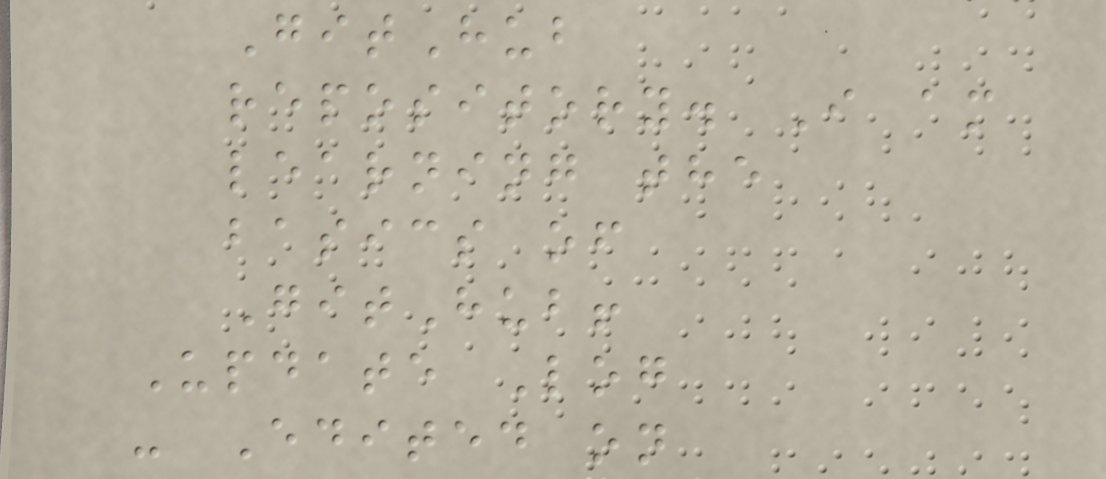GitHub
repository. I am
learning the
basics of
GitHub!
Update Log
- Edited on
